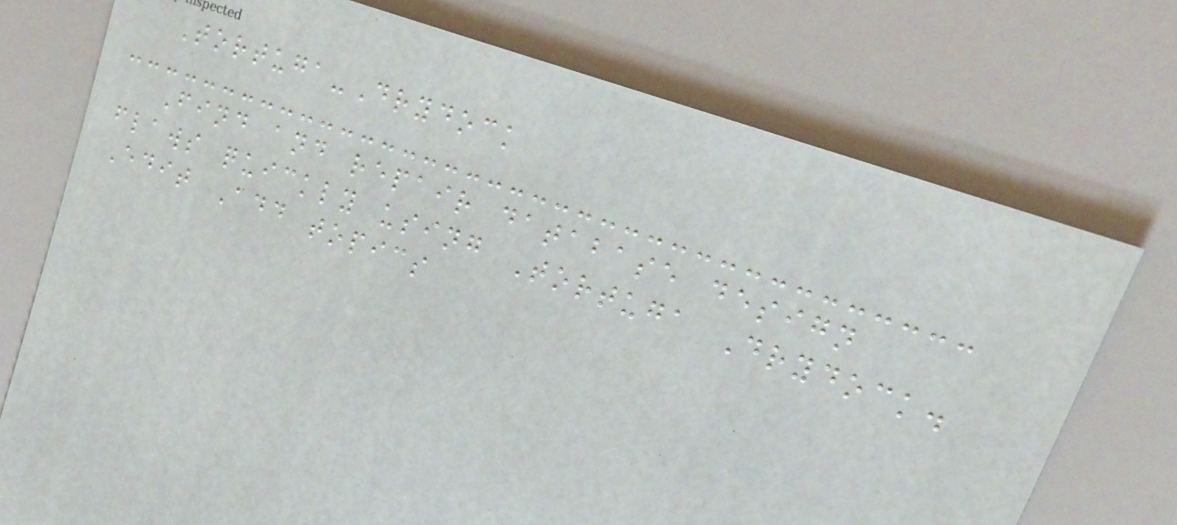Tortuga-Drydock
Find and repair database design
flaws quickly using Tortuga Drydock.
Edit Add topics
